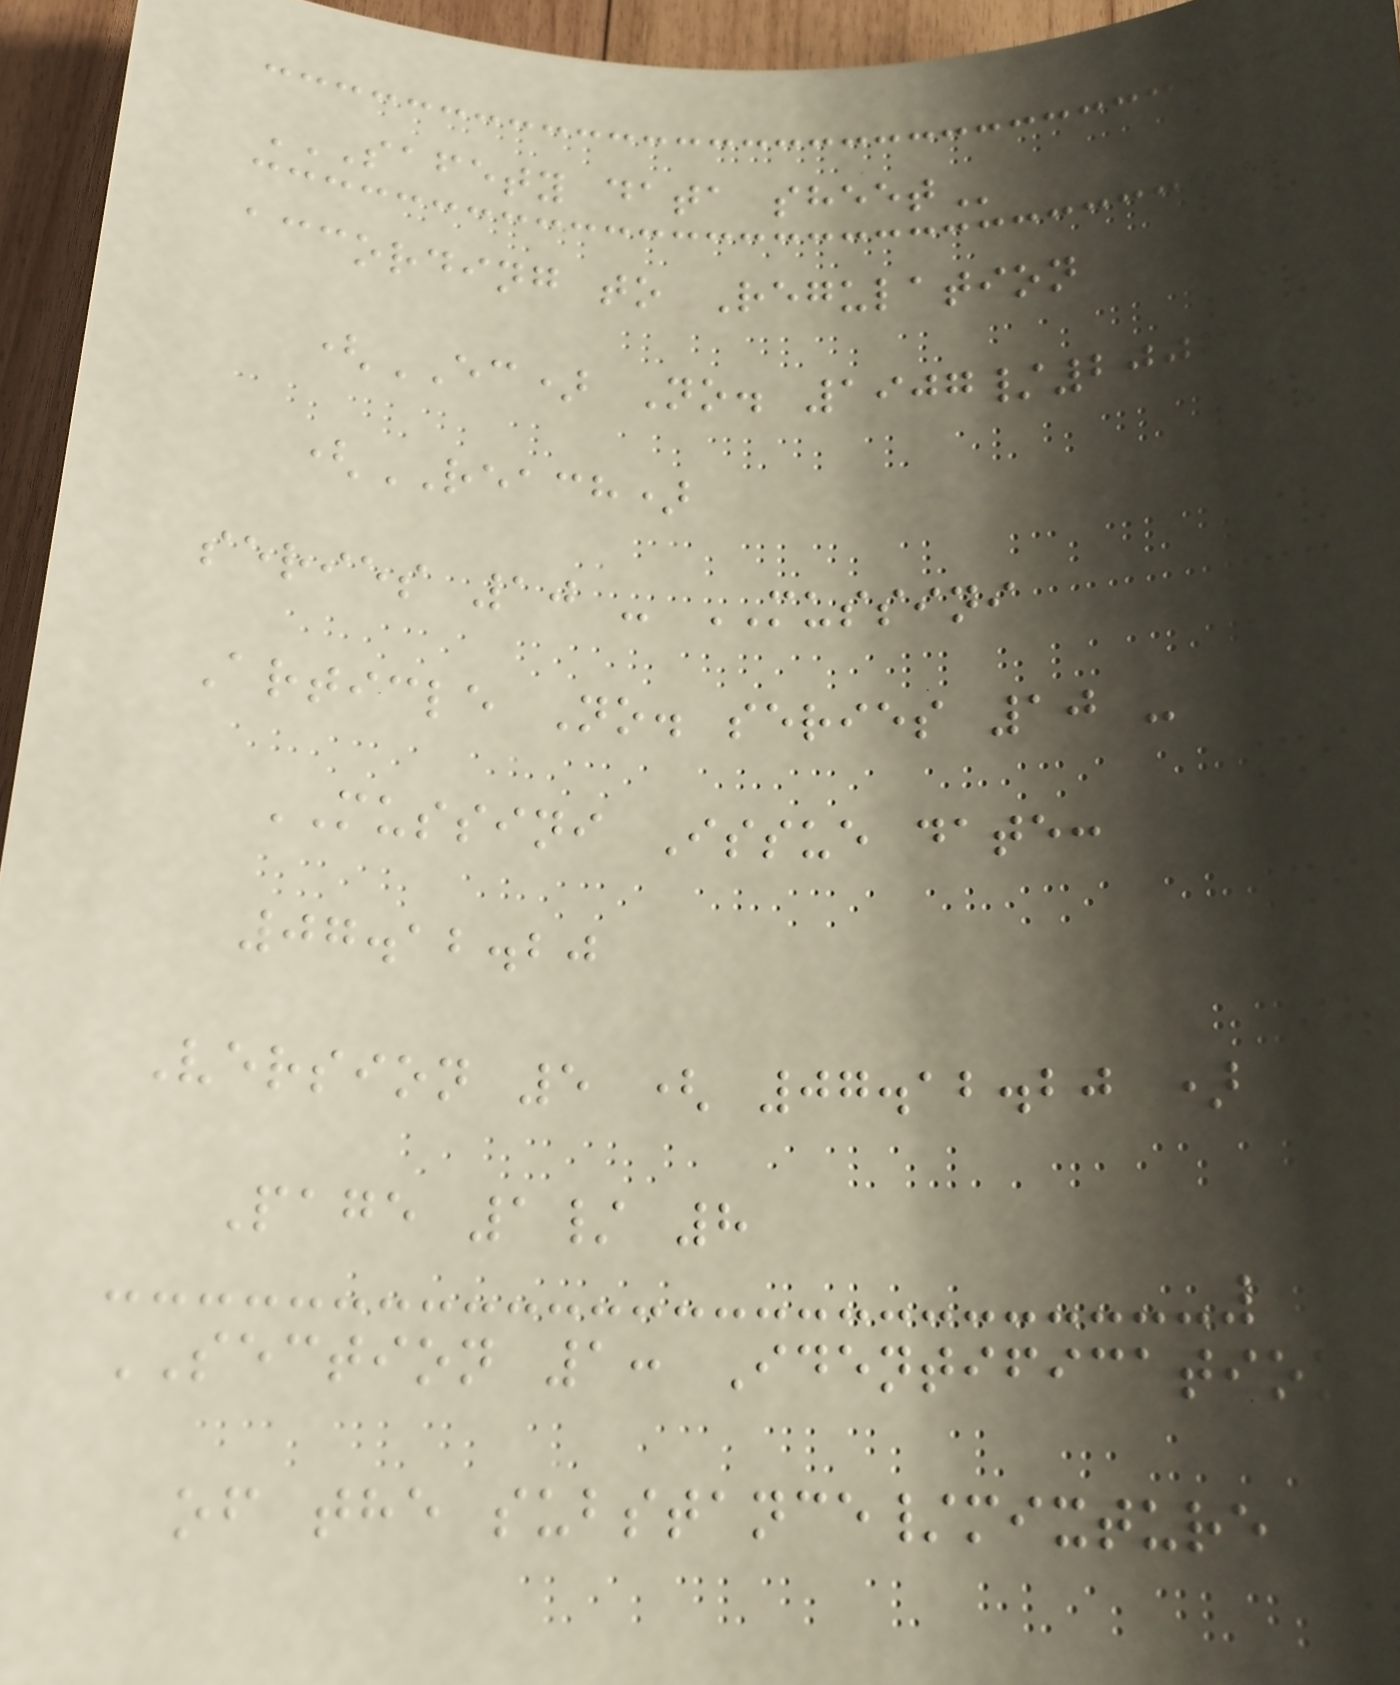SAFETY DATA SHEET
according to Regulation
(EC) No. 1907/2006
(REACH)
series 10 - MUSSINI
Article No. series 10 -
MUSSINI Issue date:
07.12.20
Version 5 ( 07.12.20 )
Page 1/ 8
SECTION 1: Identification
of the substance/mixture
